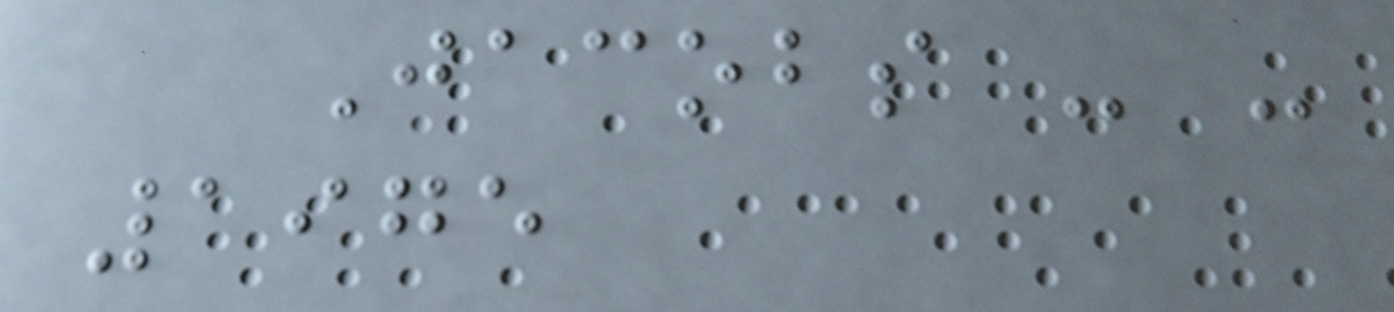Jacobs - -
1975
